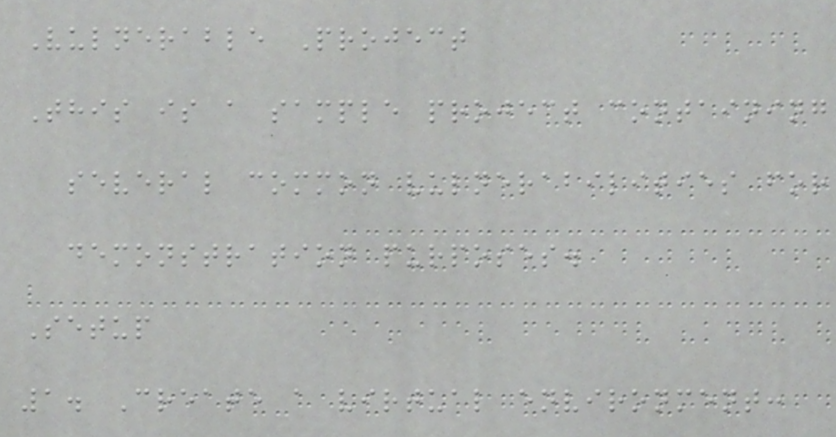Vulnerable Project
This is a sample project containing
several common vulnerabilities for
demonstration purposes.
Setup
1. Create a virtual environment:
